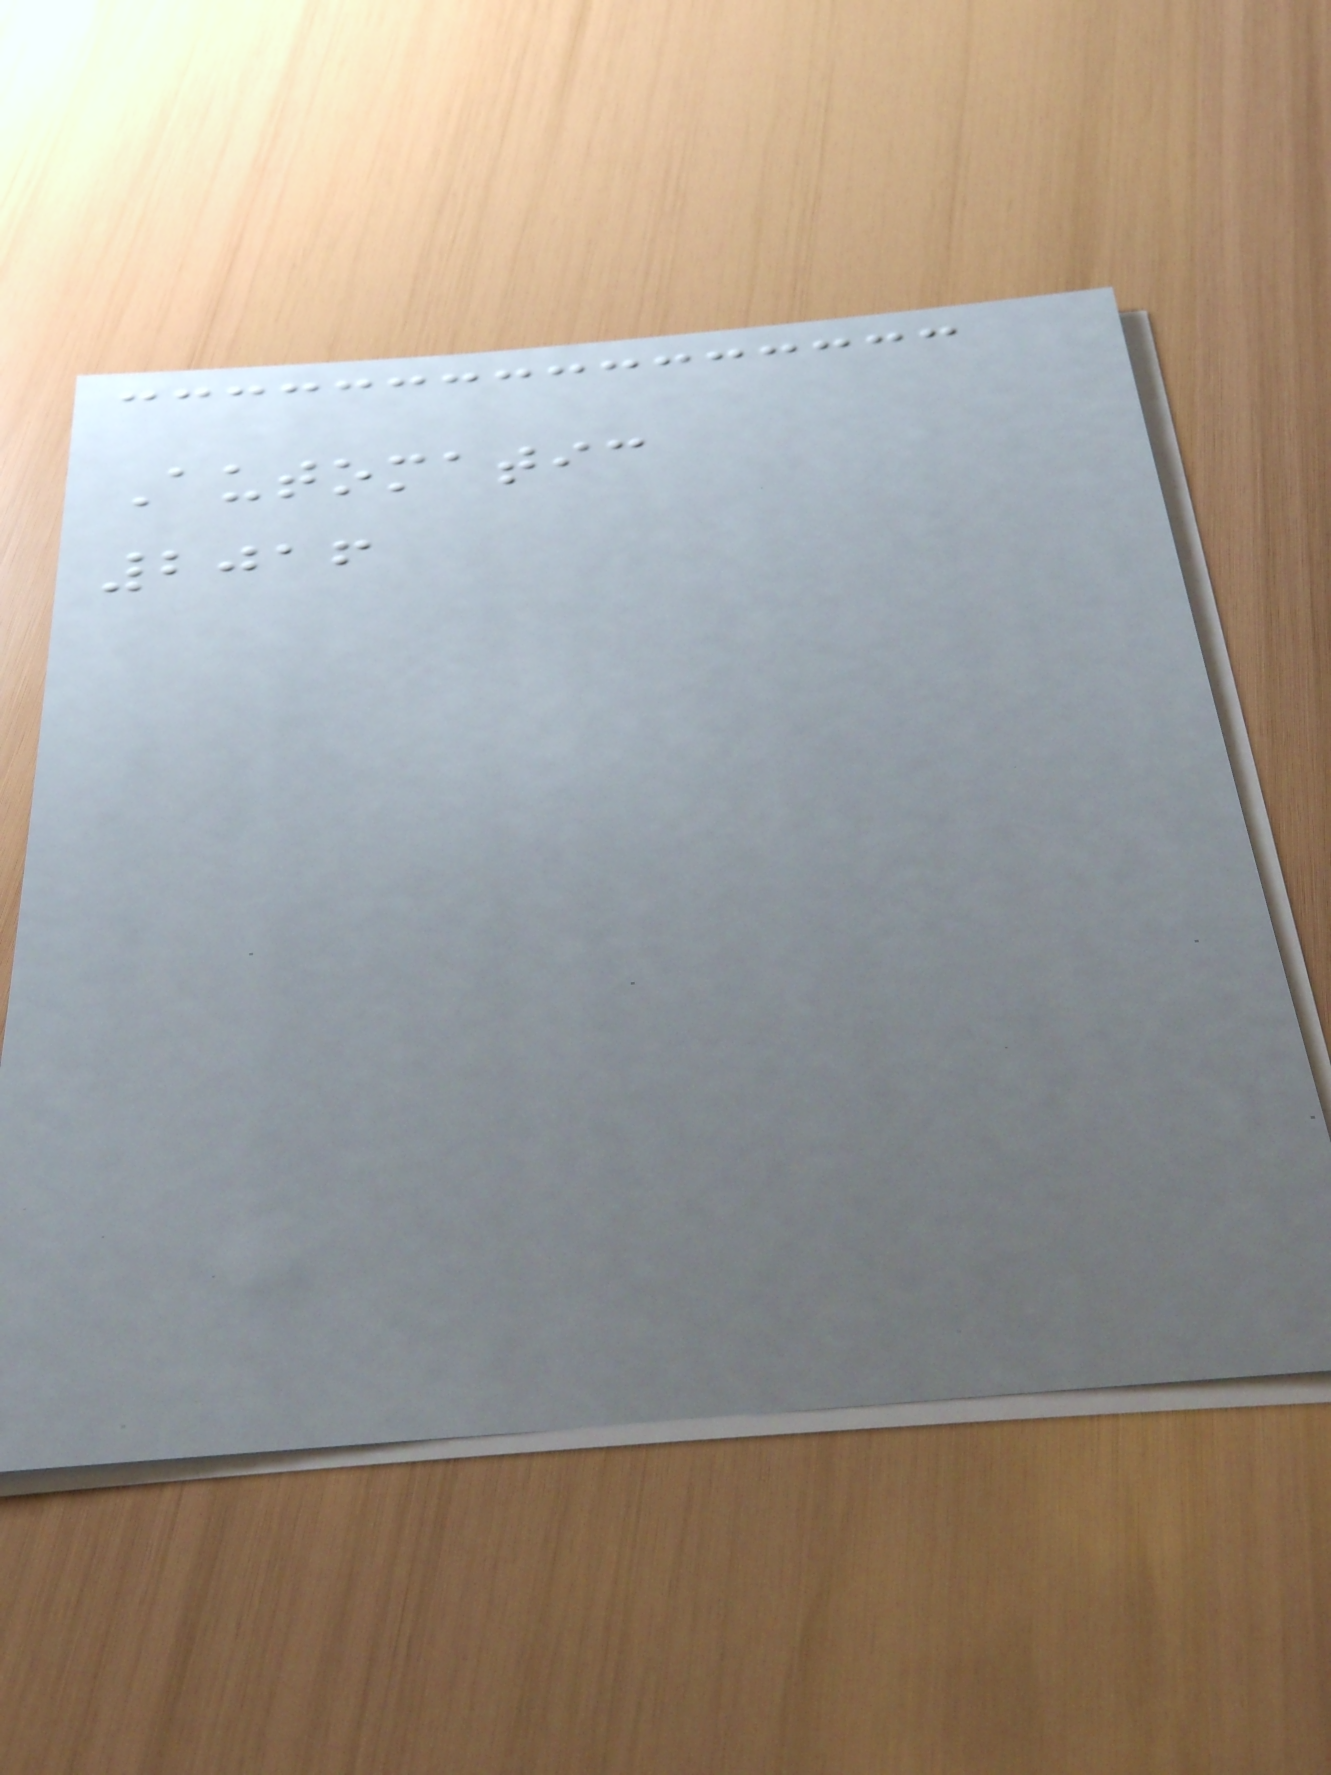Automatic
2016
